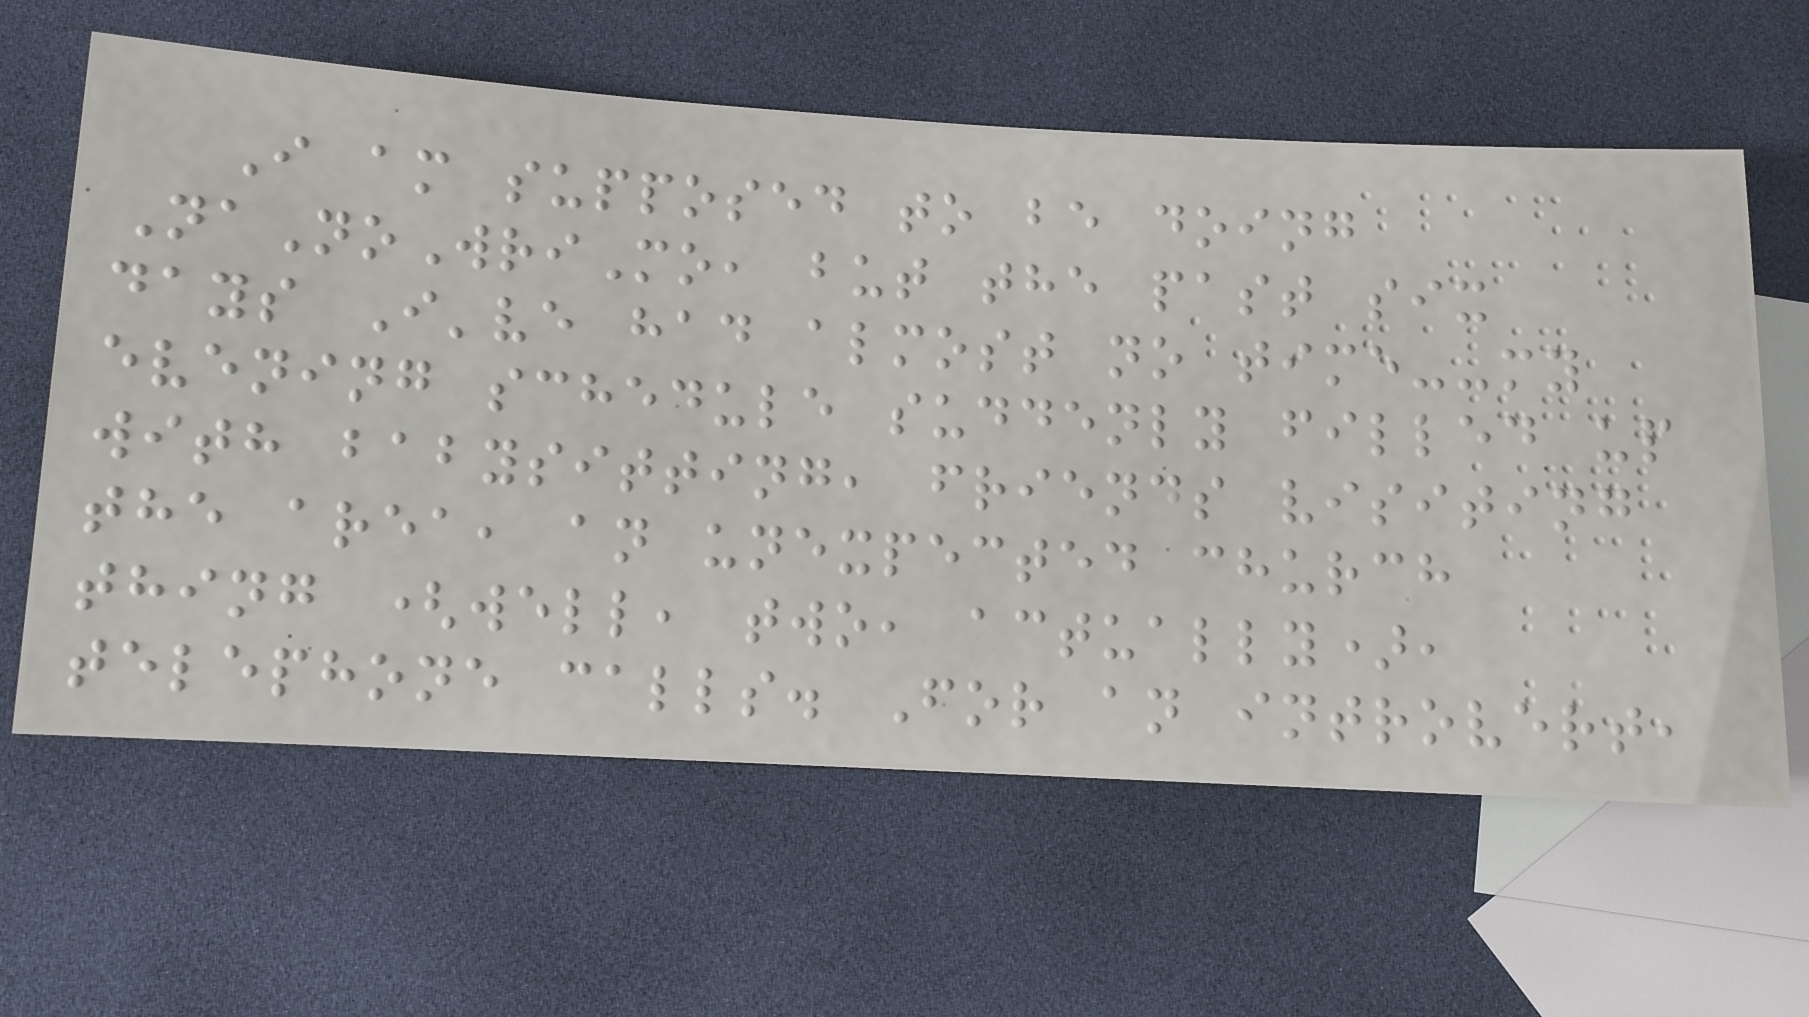I am supposed to be doing
NaNoWriMo, but the past six
days I've had almost no time--my
evening schedule suddenly filled up
with babysitting, friends visiting
the area, an unexpected church
thing (well, two, actually),
telephone calls. For an introvert,
